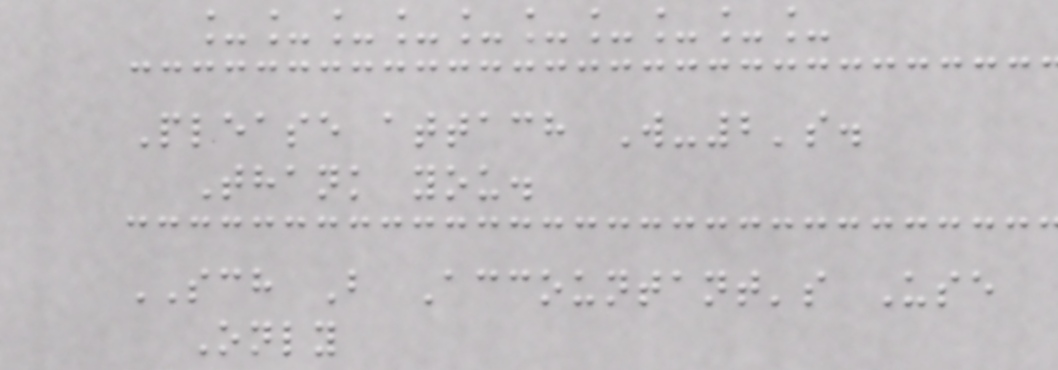__________
Please attach W-2's.
Thank you.
SCH B Accountant's Use
Only
